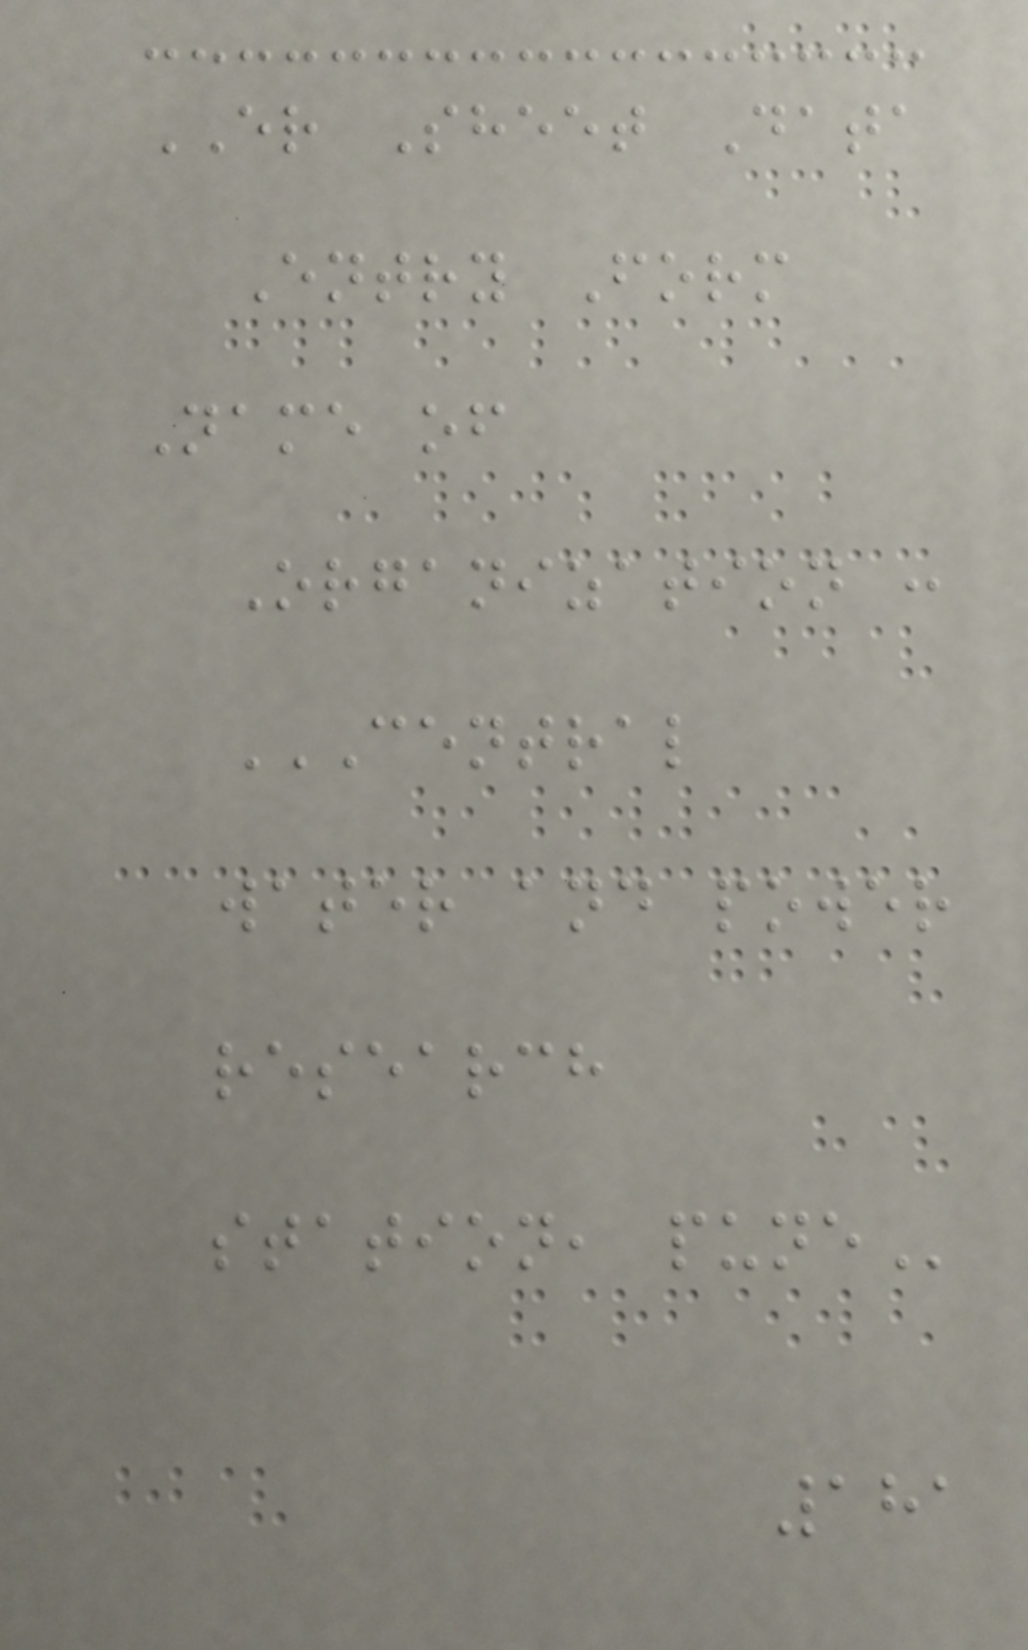ER Sheet Data
Entry Form
Name of
Organization :
CENTRAL
WATER AND POWER
RESEARCH
STATION, PUNE
181
